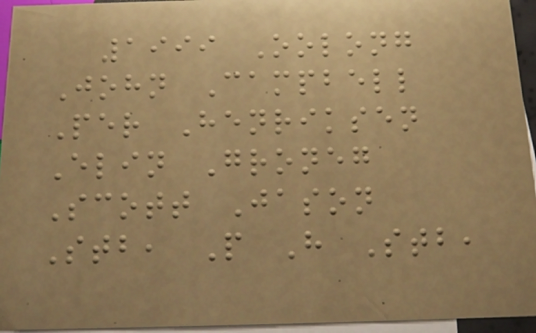1999 Oolong
John Campbell
Per Henriksen
Elin Groneg
Scott Jason
Stb, P H Stb,
